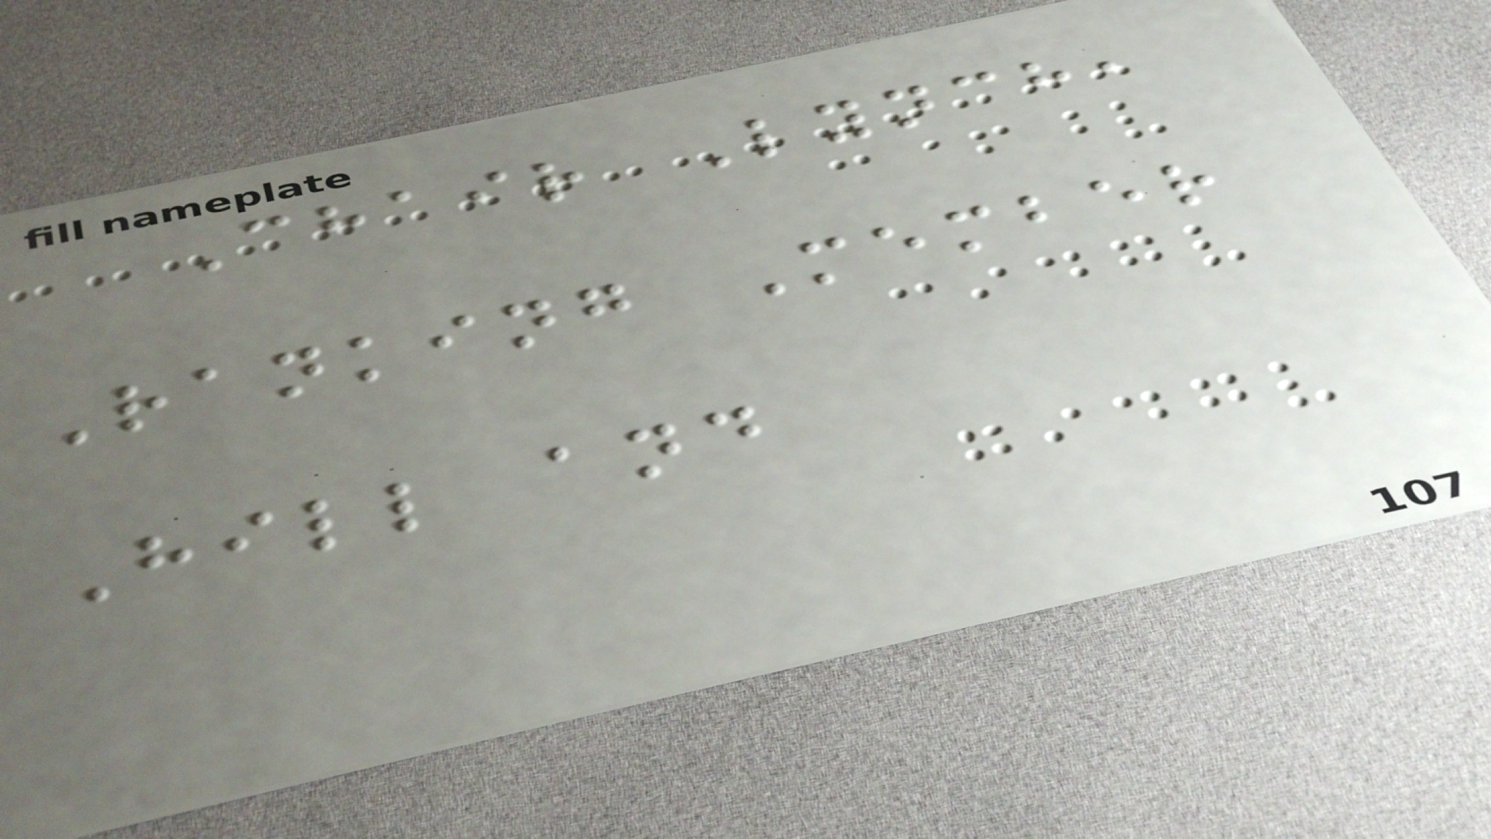Chair Lynch,
Ranking Member
Hill and
